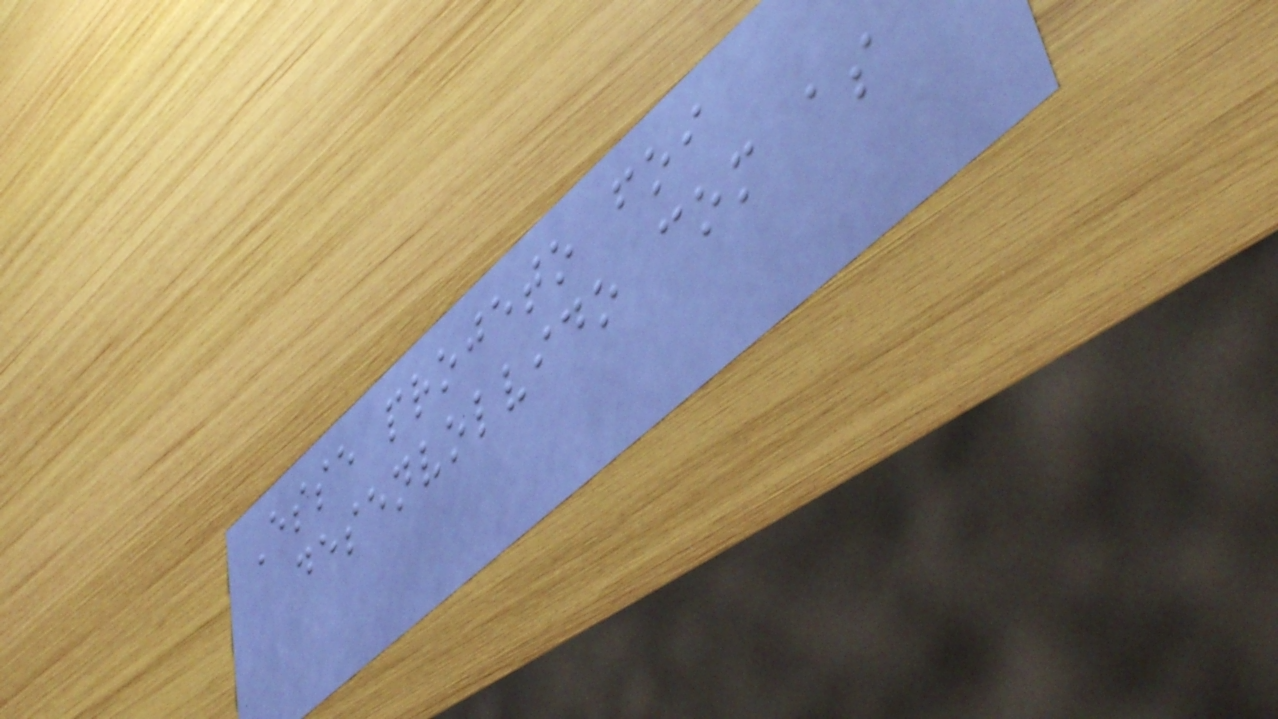Esse projeto foi
desenvolvido com as
